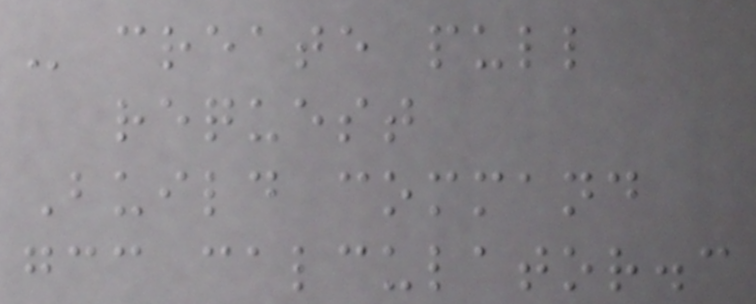- create pull
request
Build command
gcc calculator.c
